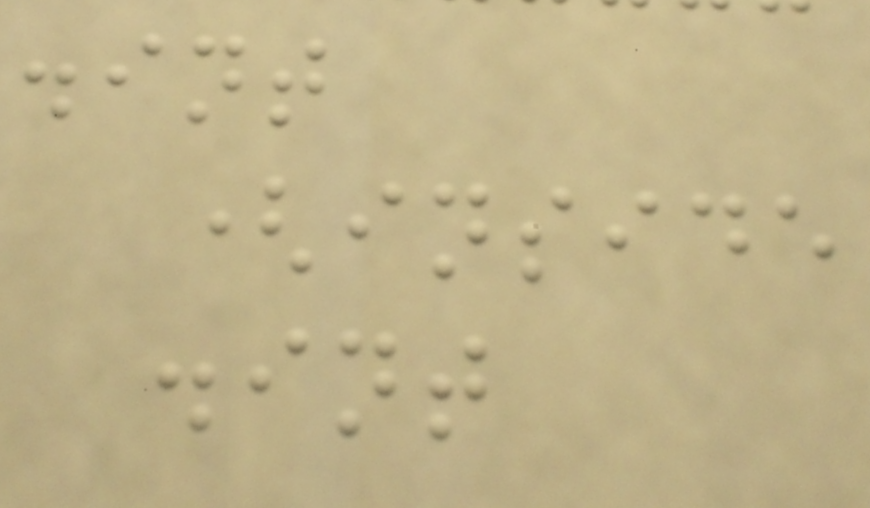.int
(inside
.int
